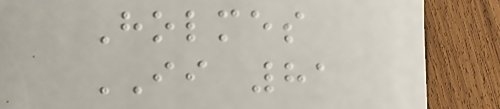Holmes
II 81
